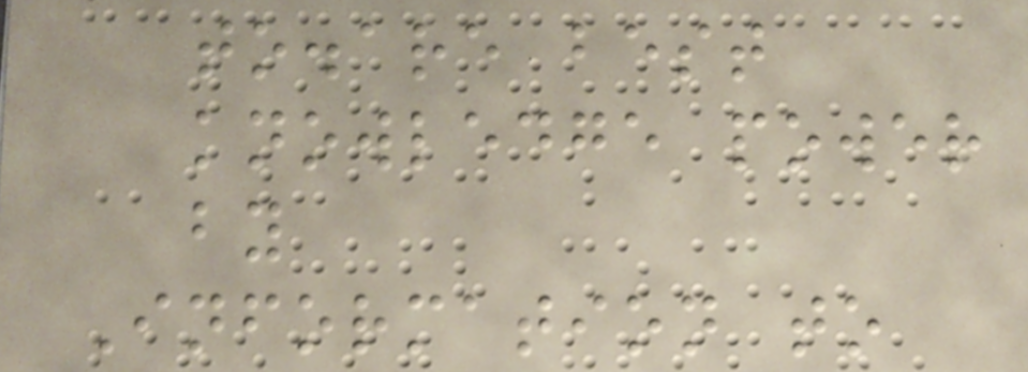to.are best
knowledge power
by
Information to
